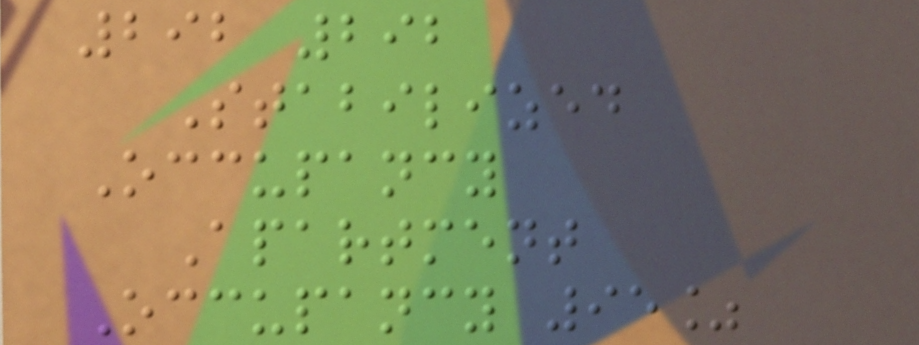292 292
Stabilized
Occupancy
Apartment
Occupancy 95%
